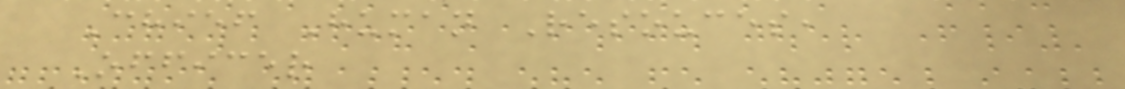Chief Human Resouces,
Officer
